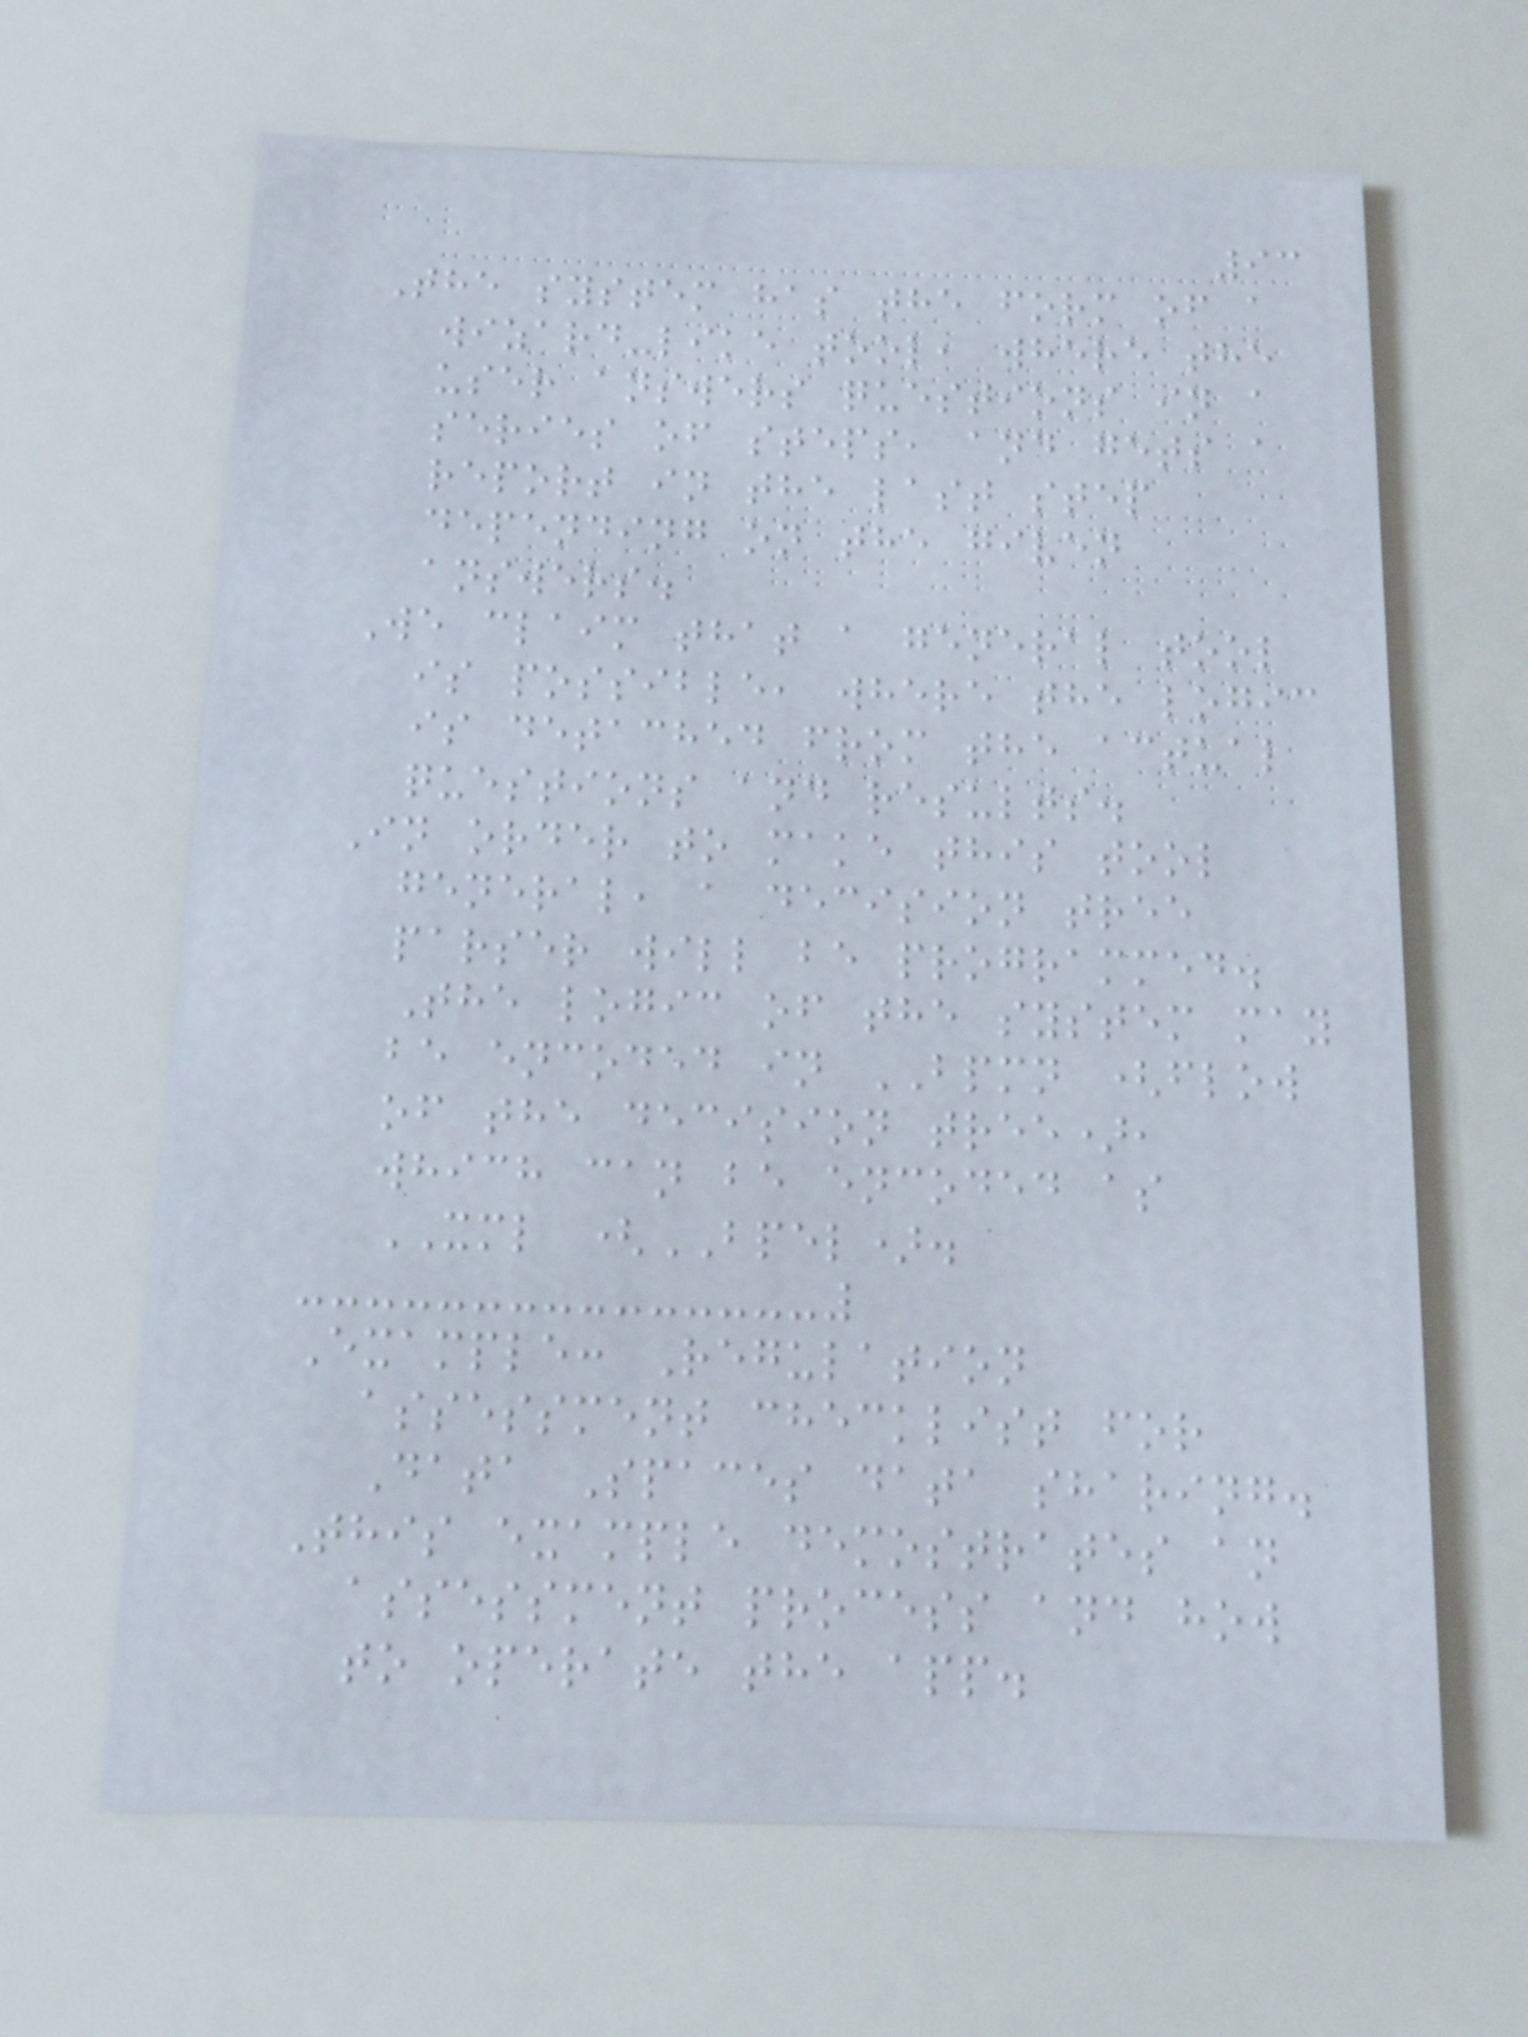93
The system has the form of a
wizard-like tool, where the
user answers questions in a
series of steps, and gets a
report in the last step
depending on the given
answers.
We claim that a general tool
is possible, where the logic
is detached from the actual
questions and results.
In order to make this tool
general, a decision tree
parser will be programmed.
The logic of the system may
be encoded in BPMN (flow
of the decision tree),
which can be encoded as
XML (BPEL).
Example: Regulation
assessment checklist for
Data Spaces data sharing.
This example demostrates an
assessment process and how
to operate the app.
